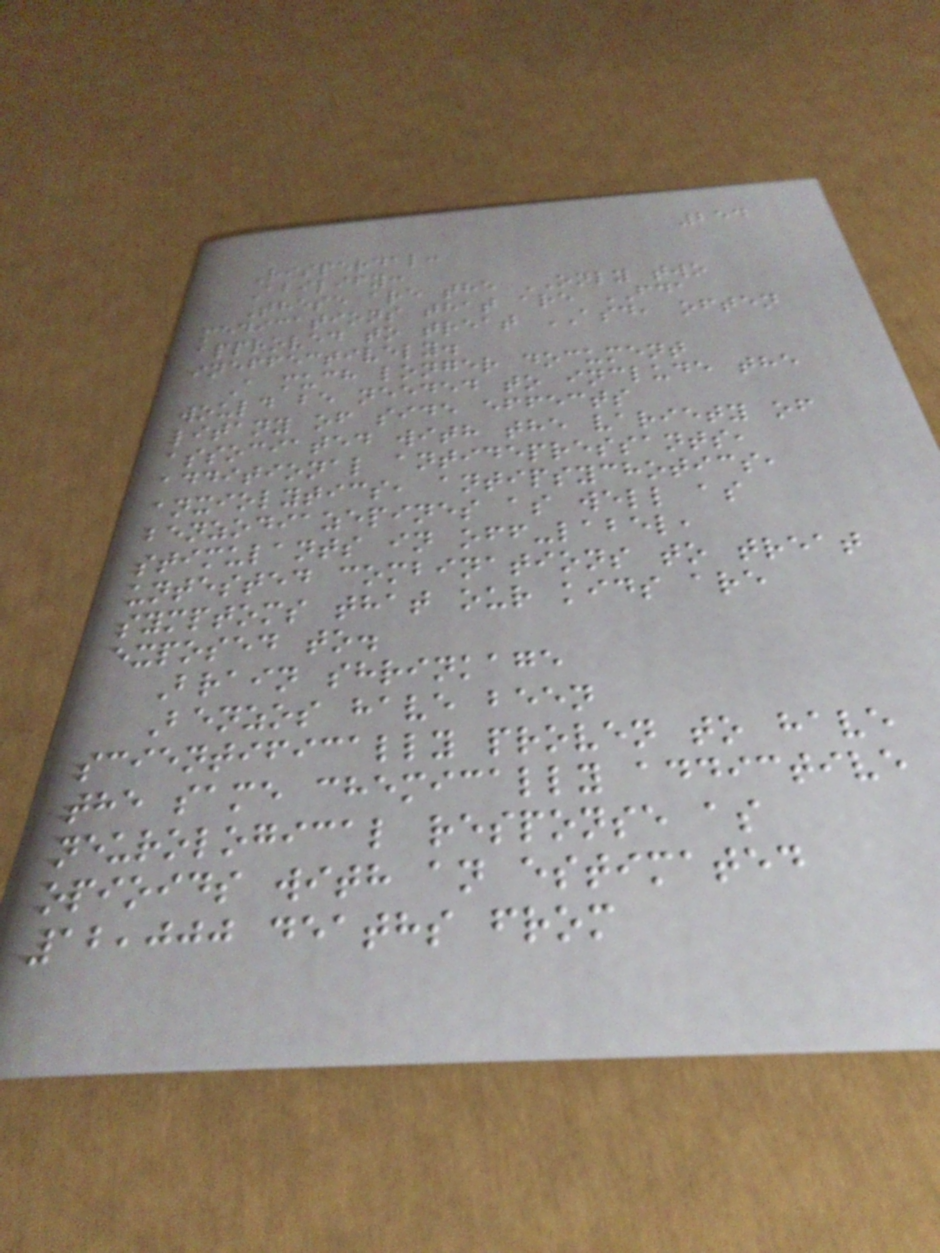254
Risperdal:
Abilify:
These are the ONLY two
medications that are FDA
approved to treat ASD, often
ineffectively.
A much longer document
would be needed to include the
litany of side effects
associated with the variety of
additional antidepressants,
anxiolytics, antipsychotics,
benzodiazepines as well as
stimulants in off-label,
untested combinations to treat
symptoms that our kids are
exposed to.
Brain shrinkage
Benzos have been
scientifically proven to have
the same chemically addictive
neurological response as
opioids with an estimated
12,000 deaths from
